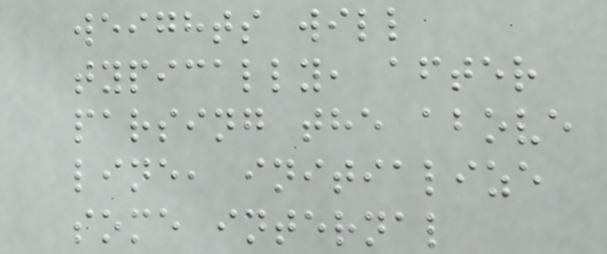weights will
typically, after
parsing the above
line, initialize
some internal
